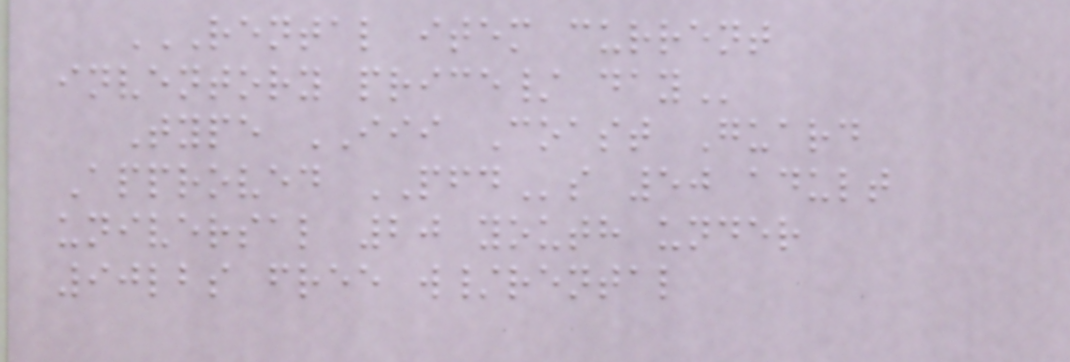RENTAL ITEM CURRENT
INVENTORY PRICE/ DAY
Type III Coast Guard
Approved PFDs 50 adult
universal 20 youth under
90lbs free w/rental
